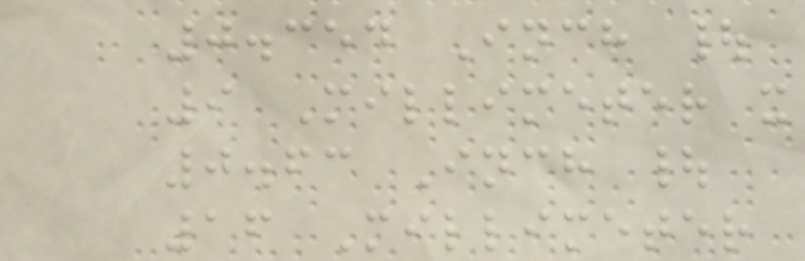0.354 Inch |
9 Millimeter x
0.63 Inch |
16 Millimeter
